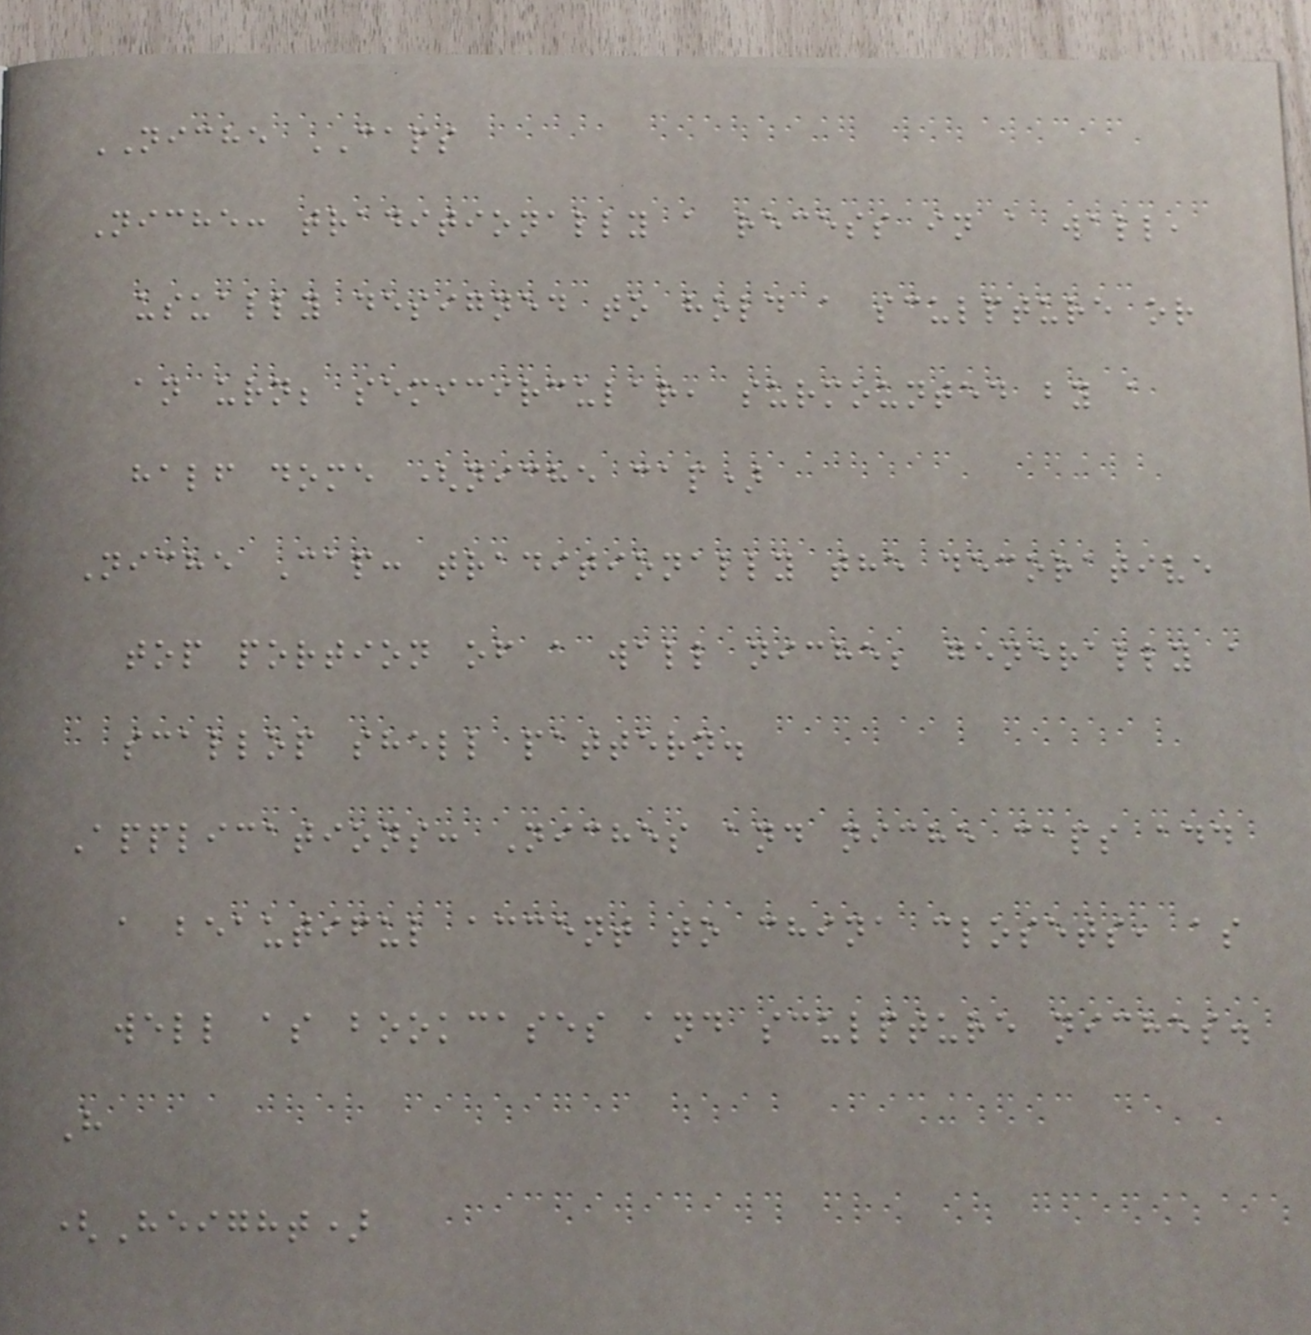NICHE CAPS
Niche: traditionally a recess in a wall,
usually designed to hold a sculpture or
an urn; semicircular, surmounted by a
half dome (niche cap)
Niche Cap: traditionally the decorative
top portion of a wall niche; generally a
scallop shell pattern.
Applications: Niches and niche caps add
a beautiful accent to china closets, as
well as bookcases and sculpture niches.
H
(Height)
